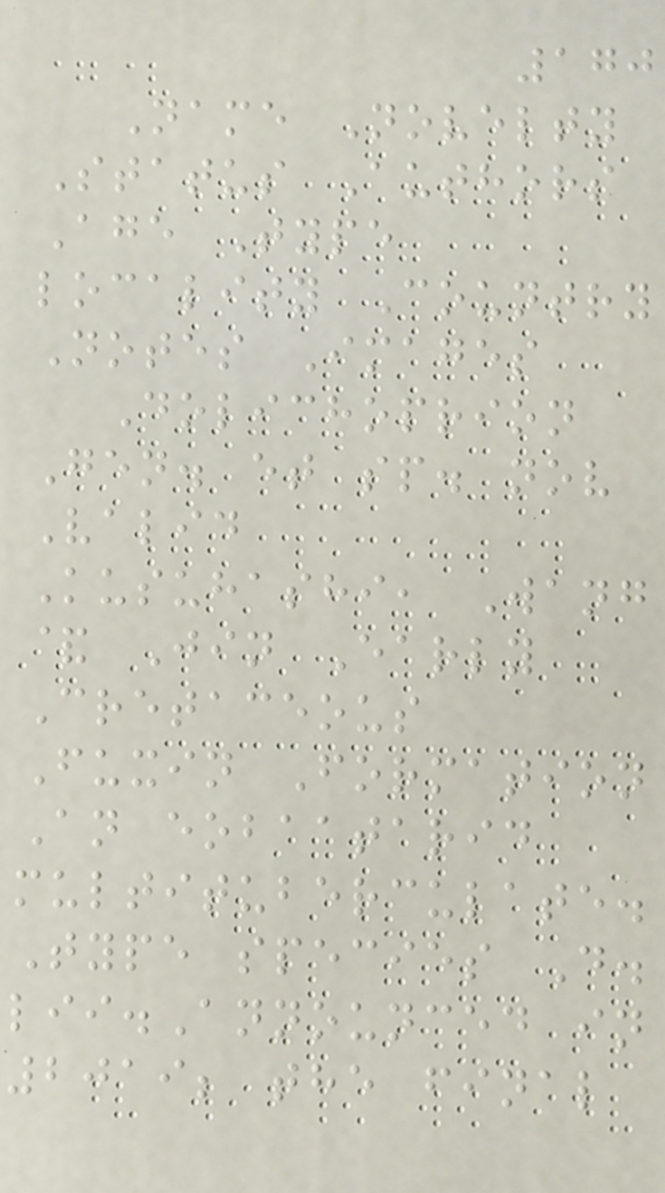170
Name Novelty
Status Authors
Age Type
locality Country
Notes Images
Dolichoprion
Gen. et sp. nov
Valid
Kusuhashi, Wang
& Jin Early
Cretaceous
Fuxin Formation
An eobaatarid
multituberculate.
Type species D.
lii.Announced in
2019; the final
